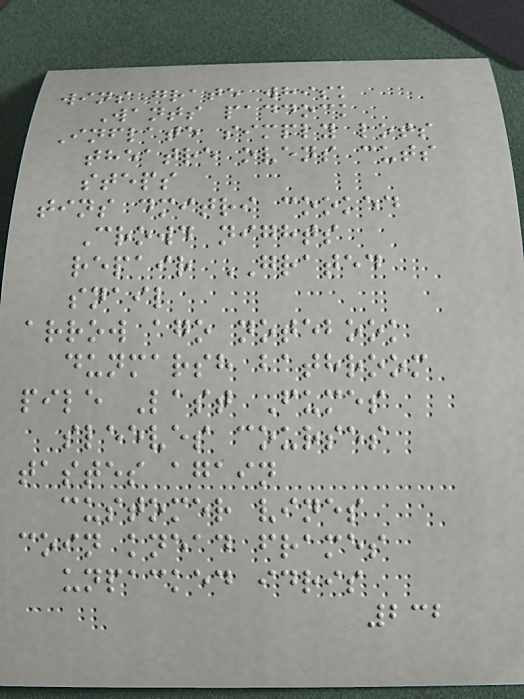wins grate whisk
Wants paddock
Inflate simply lots
theatre ovens cuts
steps
tins dmitri cooked
Crowd nights
repair GRATED
snail
arrow ago notebook
dunmarsh bathroom
pile Last Fumes
sleeves courses
tastes again
customer vines
coin knead frames
unpacked idris
232
